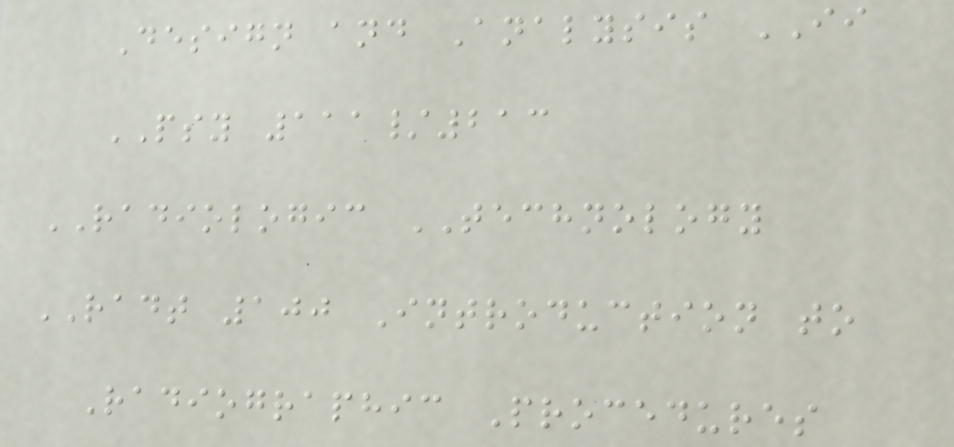Design and Analysis II
PSY 111/213
RADIOLOGIC TECHNOLOGY
RADT 100 Introduction to
Radiographic Procedures
